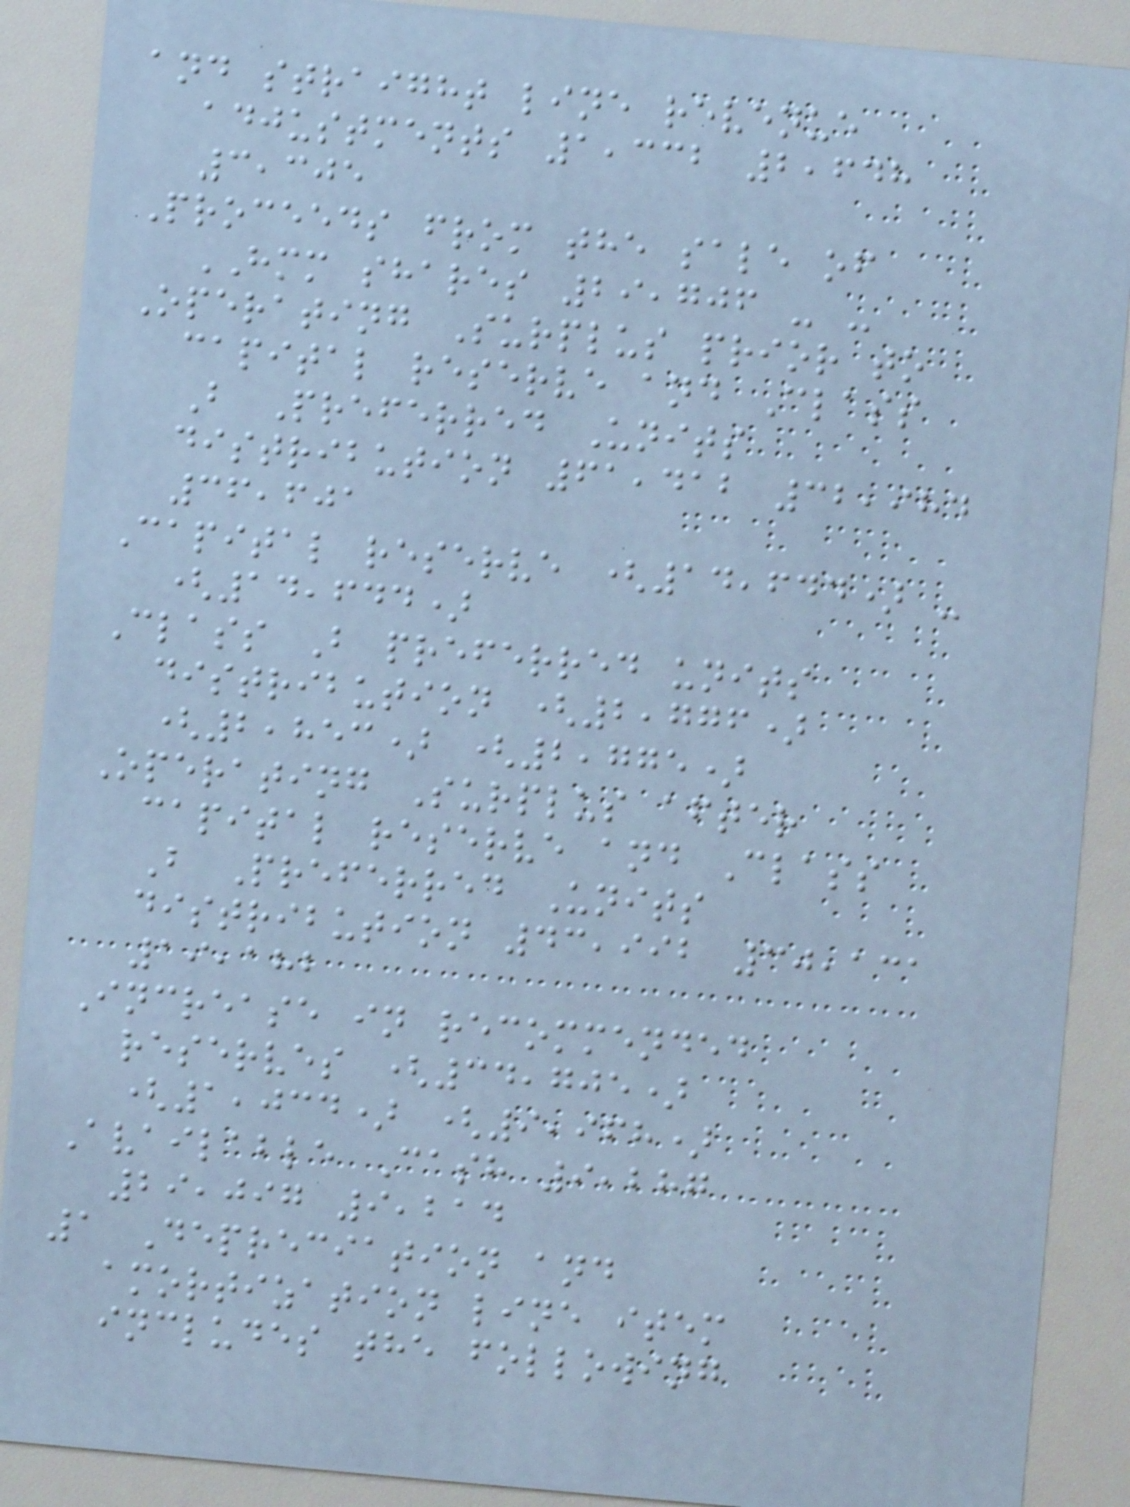and straight line revenue
adjustments 1,332 2,648
3,305
Proceeds from the sale of
HMM shares 29,706 - -
Operating Surplus prior to
capital reserve and Class
B Preferred Units
distribution 61,412 32,984
36,601
Capital reserve (14,644) -
(14,644)
Class B preferred units
distribution (2,776)
(2,853) (2,775)
Operating Surplus after
capital reserve and Class
B Preferred Units
distribution 43,992 30,131
19,182
Increase in recommended
reserves (34,705)
(1,034) (9,968)
Available Cash 9,287
29,097 9,214
1 Depreciation and
amortization line item
includes the following
